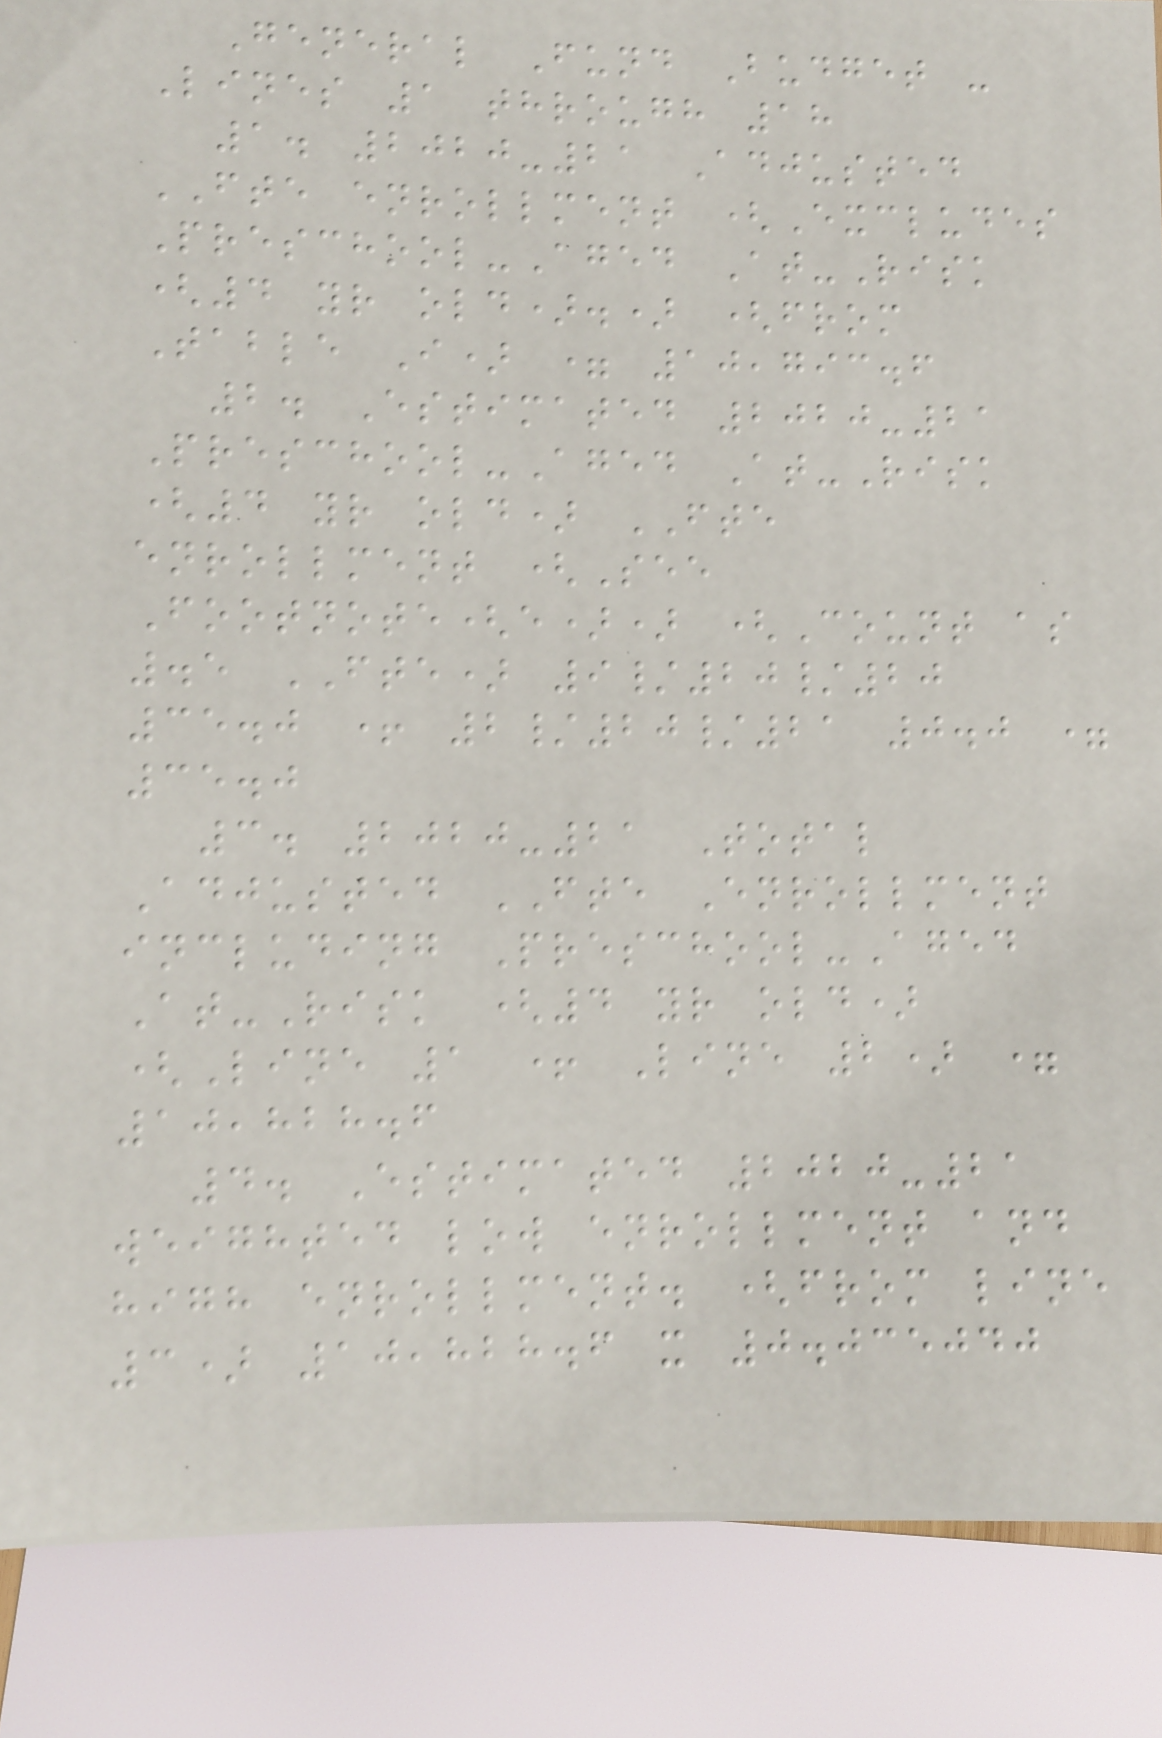General Fund Budget -
Lines 1 through 18
1. 2020-21 Adjusted
FTE enrollment (Excludes
Preschool-Aged At-Risk
(4 yr old).) (from
Table I) = 10,793.6
2. Estimated 2020-21
Preschool-Aged At-Risk
(4 yr old) FTE
enrollment (See
Footnote(e)) (Count as
.5 FTE) 9/20/20
35.0 + 2/20/21 0.0 =
35.0
3. 2020-21 Total
Adjusted FTE Enrollment
including Preschool-Aged
At-Risk (4 yr old)
(Line 1 + Line 2) =
10,828.6
4. Estimated 2020-21
weighted low enrollment and
high enrollment. (from line
3) 10,828.6 x 0.035040
